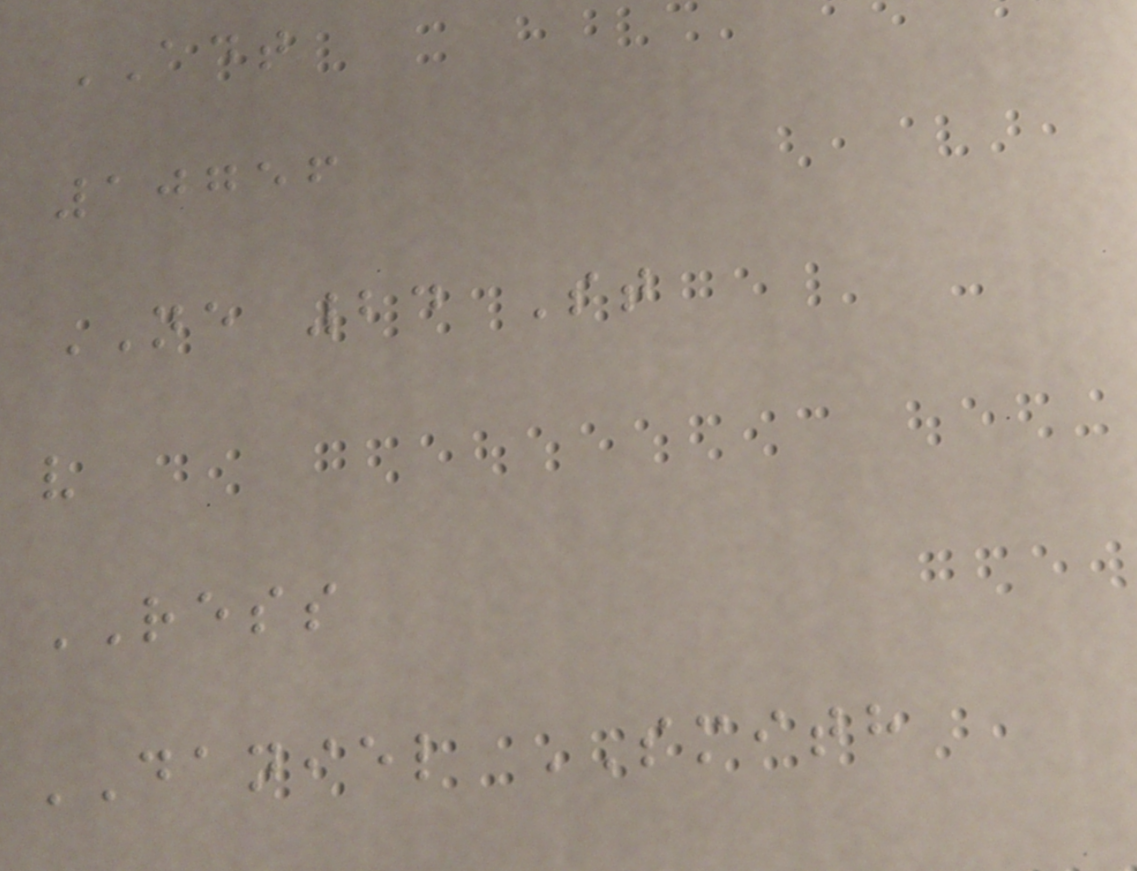ADT
10756
NE 24 St
v
RESS
DANIEL SMITH
